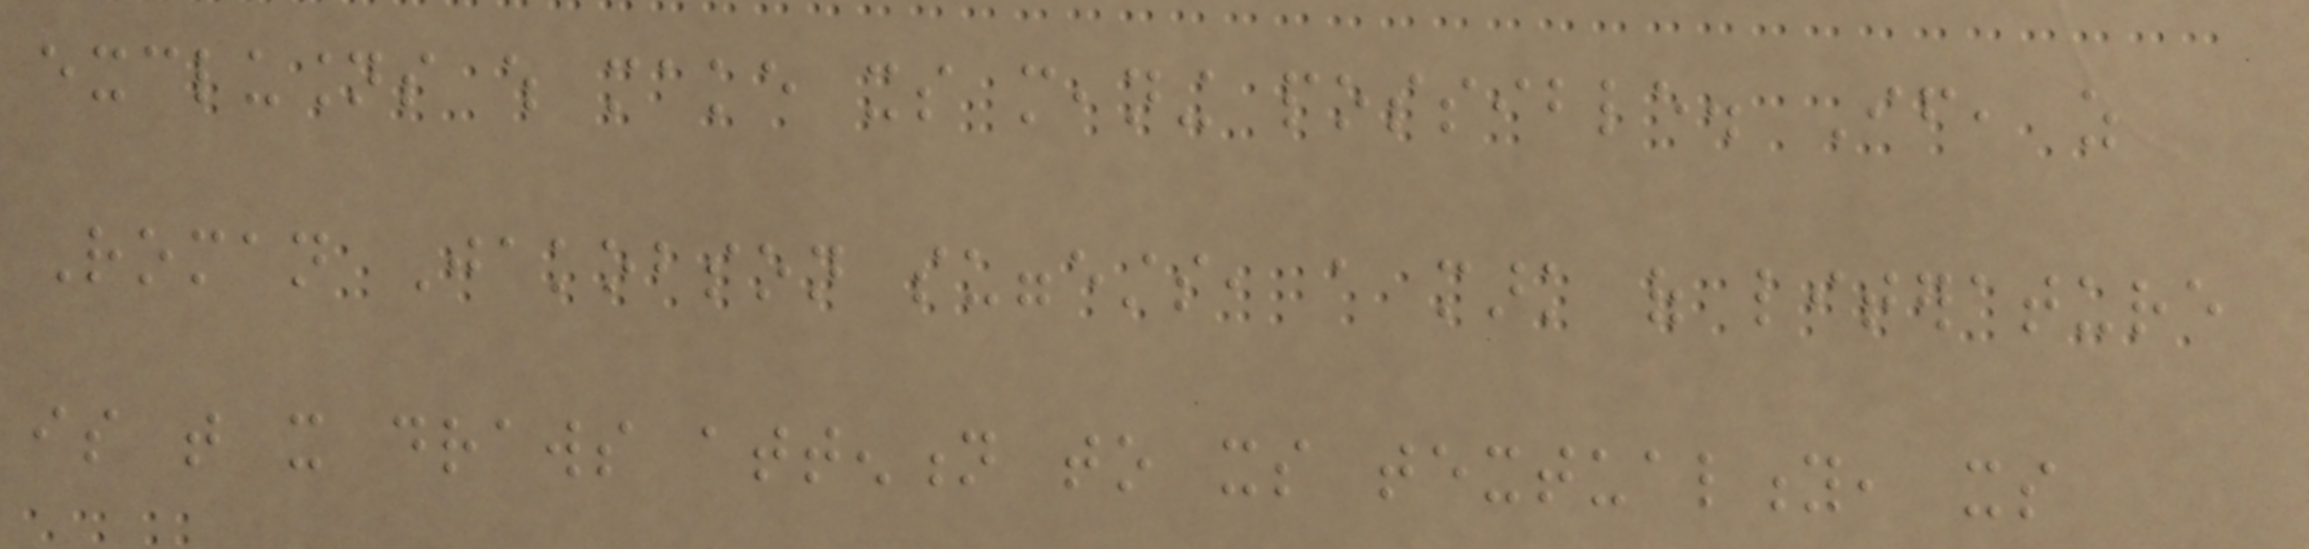exclusions which make its meaning possible. If, as
Roman Jakobson suggests, a mark of literature
is that it draws attention to its textuality, its
